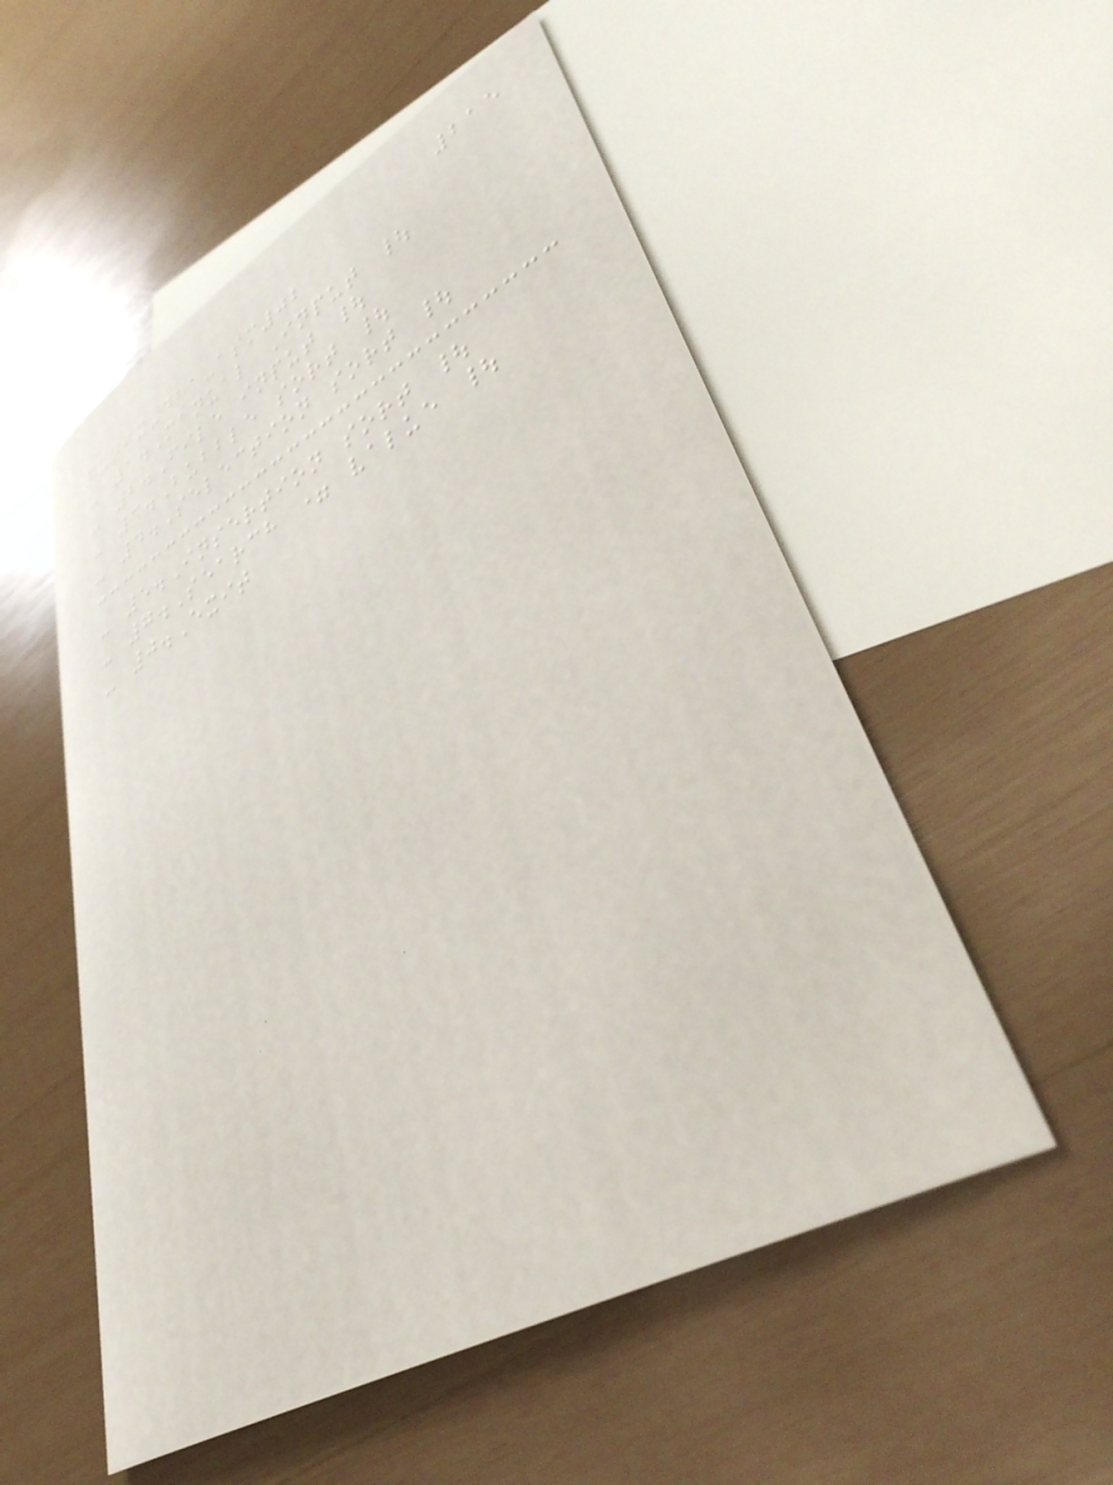215
funix-dba-asm02
- 1.Manual Input |
- 2.File input |
- 3.Bubble sort |
- 4.Selection sort |
- 5.Insertion sort |
- 7.Search = value |
- 0.Exit
